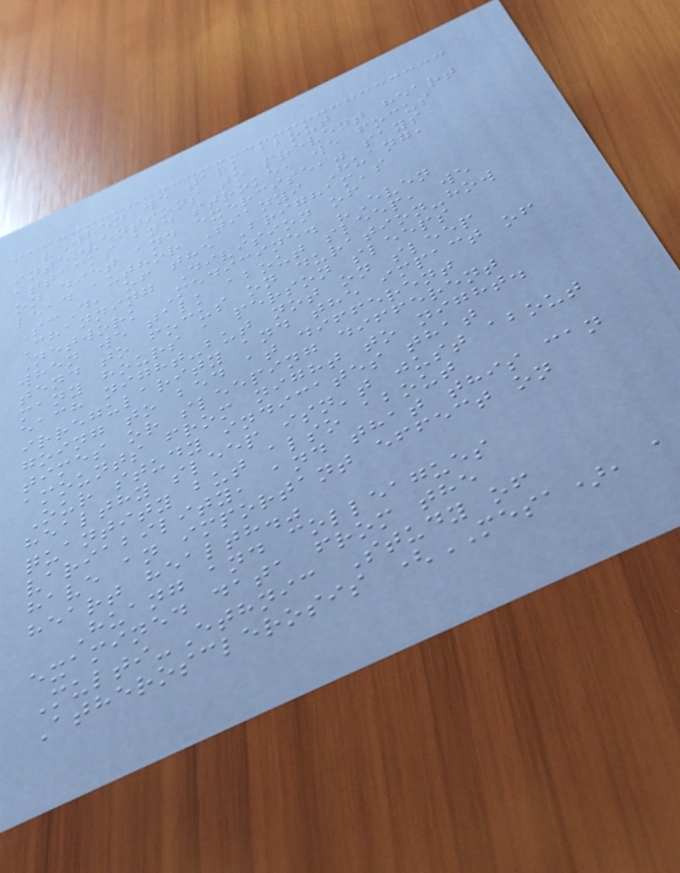"When we talk about
interventions to prevent heart
attacks and stroke, we focus
on diet and exercise," says
lead author Tianyi Huang,
ScD, of the Brigham's
Channing Division of
Network Medicine. "Even
when we talk about sleep, we
tend to focus on duration-how
many hours a person sleeps
each night-but not on sleep
irregularity and the impact of
going to bed at different
times or sleeping different
amounts from night to night.
Our study indicates that
healthy sleep isn't just about
quantity but also about
variability, and that this can
have an important effect on
heart health."
Huang and colleagues
examined data from the
Multi-Ethnic Study of
Atherosclerosis (MESA), a
